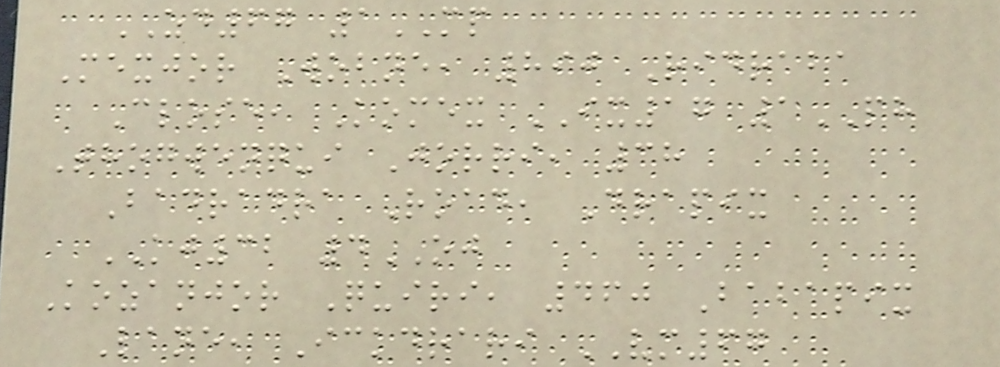ZD67 1MP
Mexjor Wobne, 890 Ridraba
Close, Komex IX17 1PH
Thogwenqui Jorri, 38
Badradra Road, Drapix
KJ32 4OJ
Kozanjor Quiri, 460 Babapix
Lane, Ickdrari VM67
